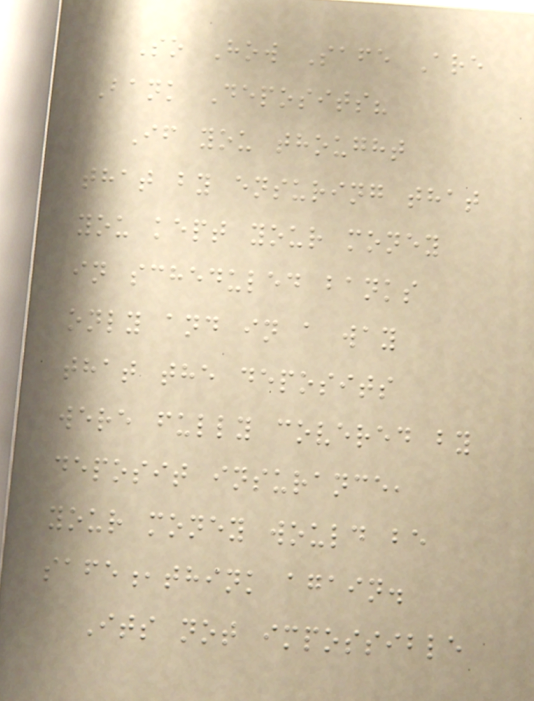So How Safe Are
Bank Deposits?
If you thought
that by ensuring that
you kept your money
in scheduled banks
only and in a way
that the deposits
were fully covered by
deposit insurance,
your money would be
safe,think again.
Its not impossible
